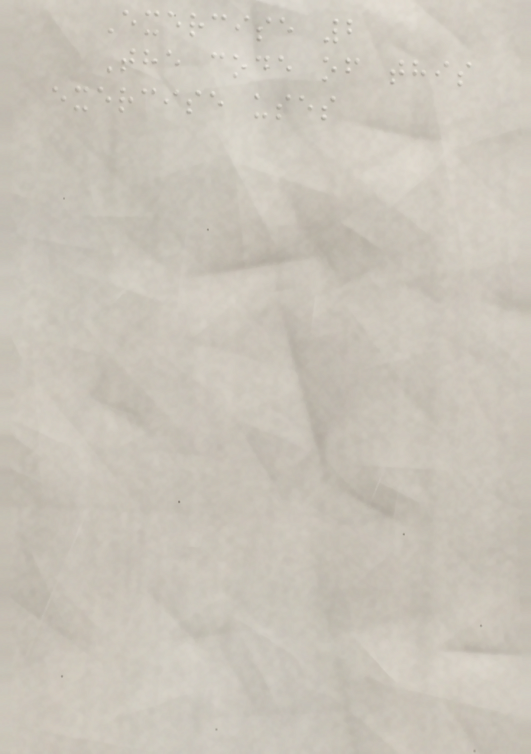Exercise 2
The code of this
exercise uses
